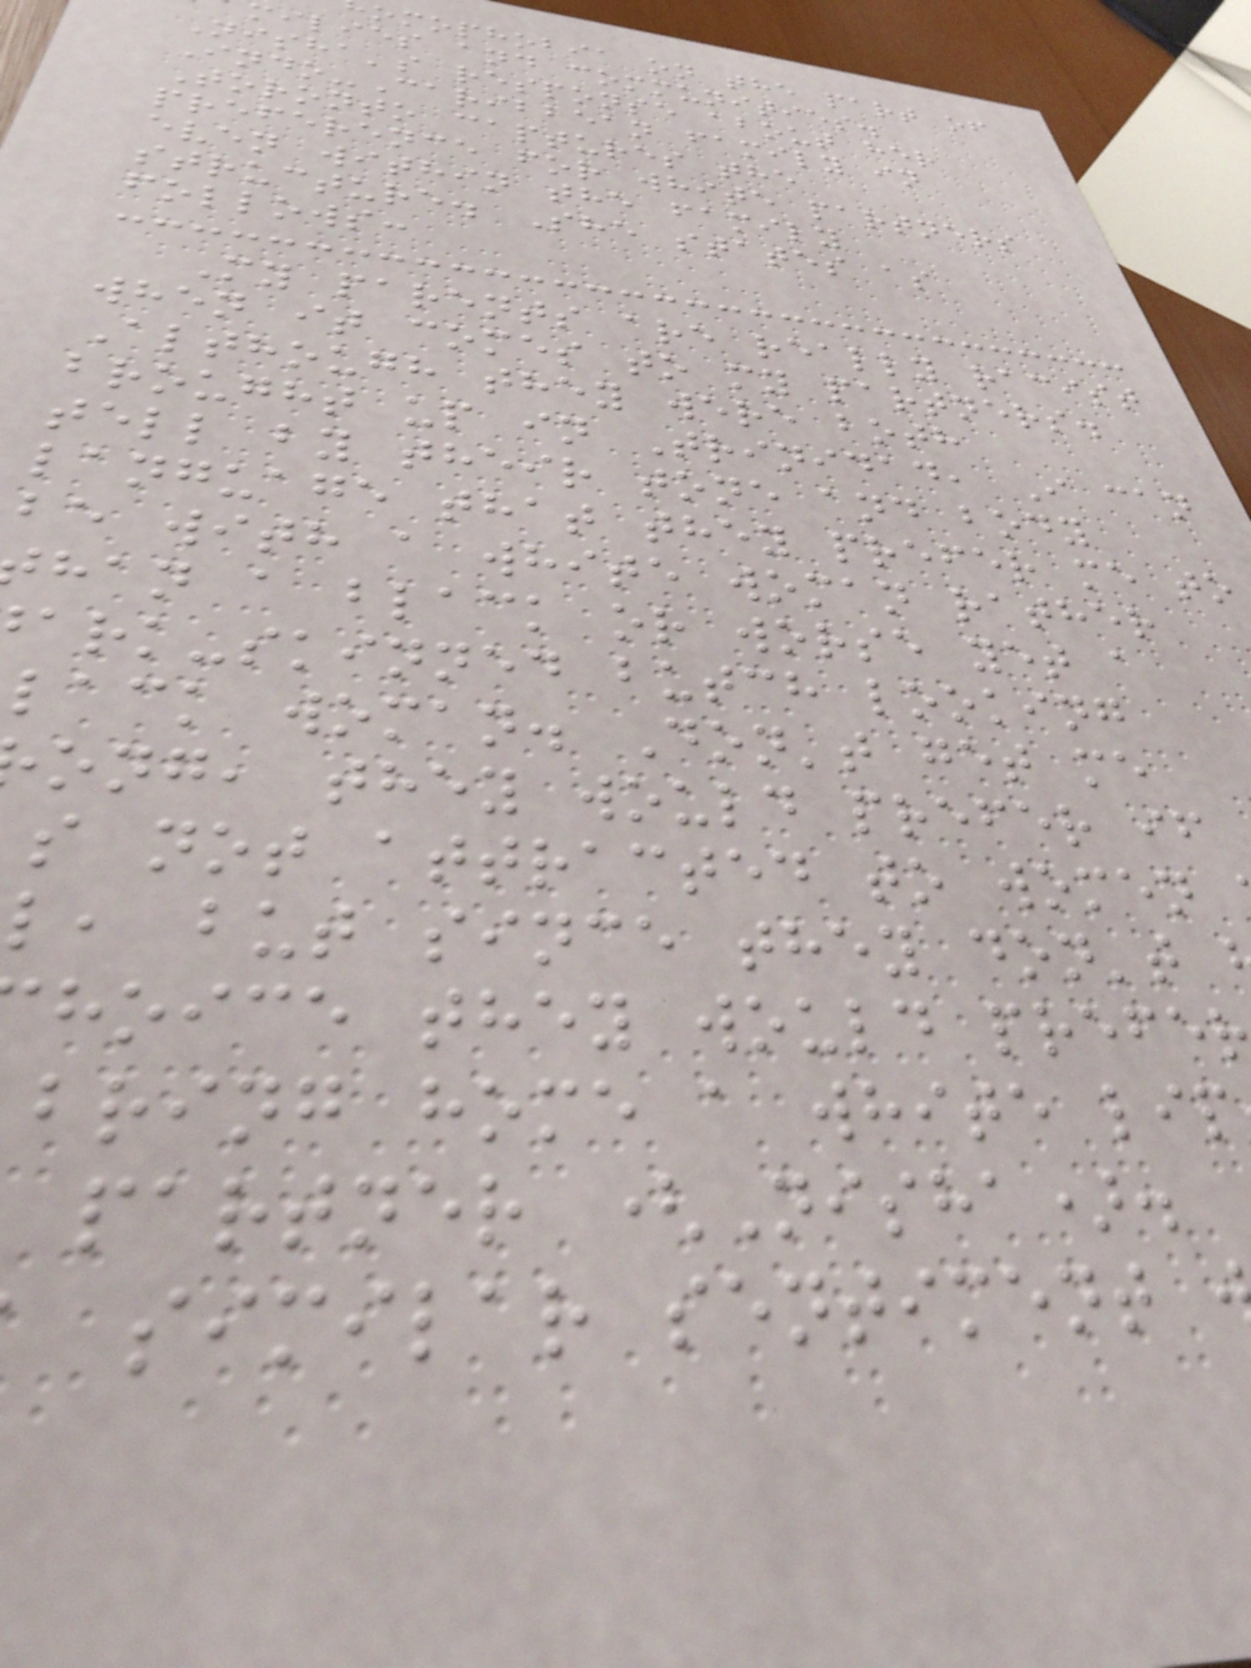omophobia on the part of
milies and communities.
Nisha's response about her
Indo-Caribbean family in
Toronto captures the
preference for white partners
even within the family
structure. She states as
follows:
My parents are really racist
when it comes to my partners.
Although they were both
brought up in Trinidad, I can
tell by their tone and body
language that they prefer me to
be with a white woman rather
han a black or worse yet a
ark-skinned butch looking
lack woman. Don't get me
ong, they would prefer if
s not attracted to women
l, but since they don't
hoice they would prefe
bring home a white lip
partner (Nisha).
similar sentiment
